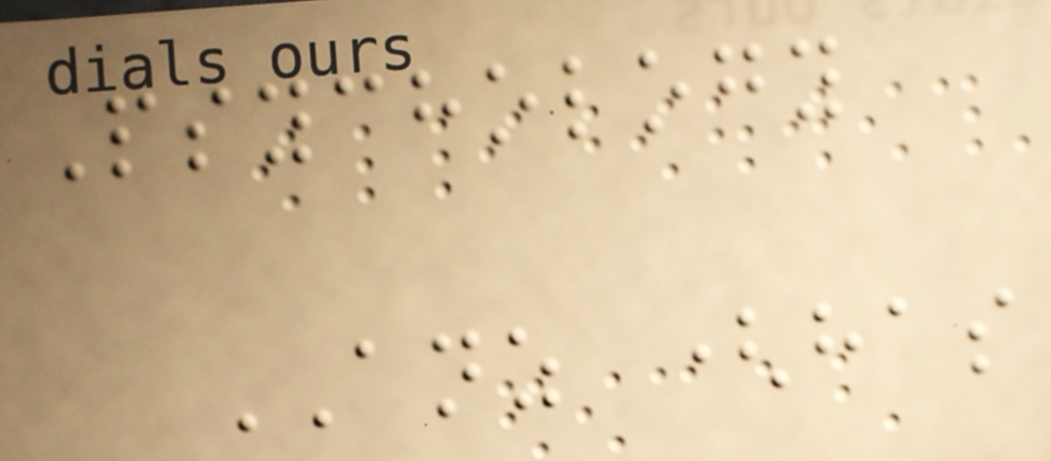Psychology
ANZ (has
